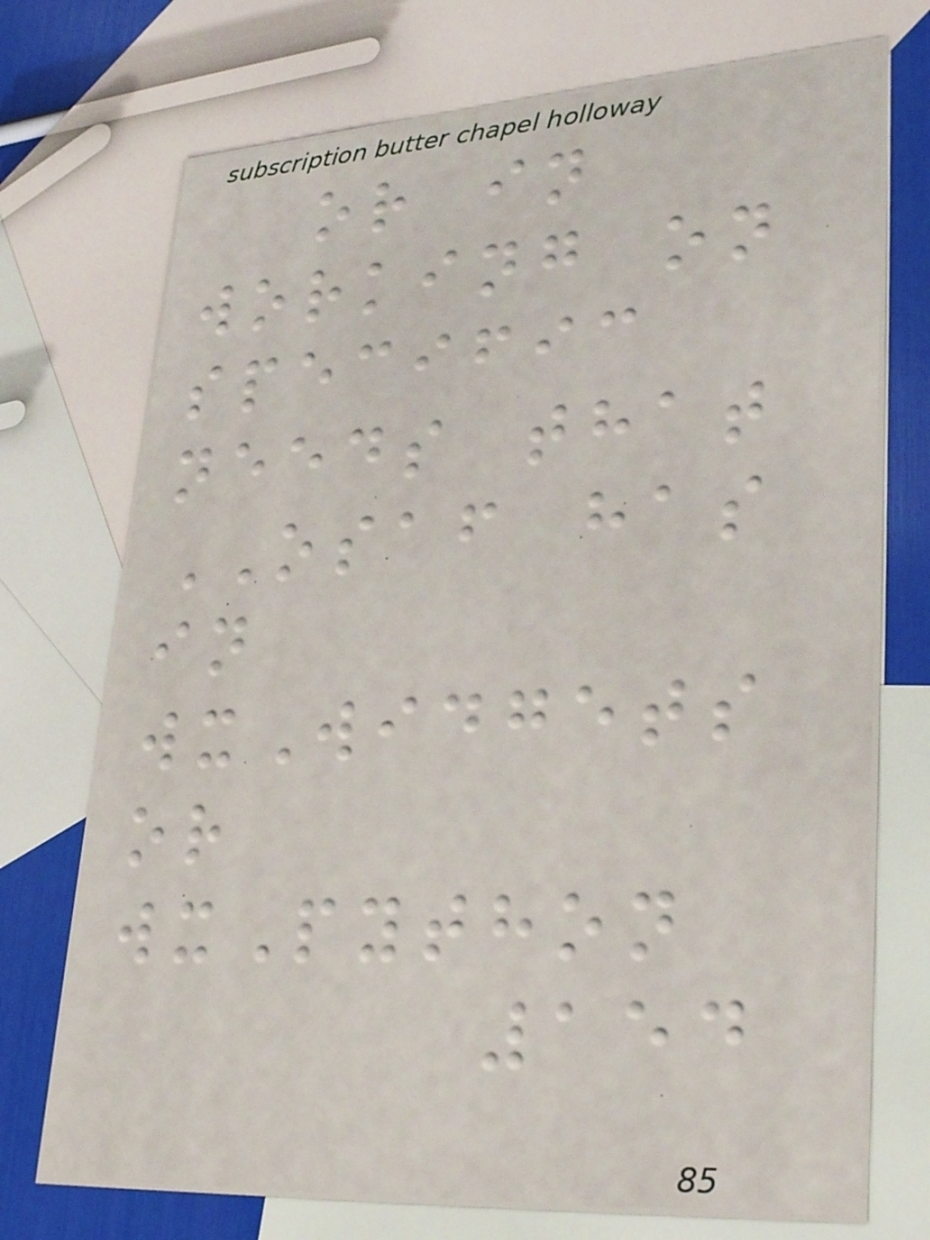or in
working on
specific
needs that
OSAF has
in
wxWidgets
or
wxPython
154
